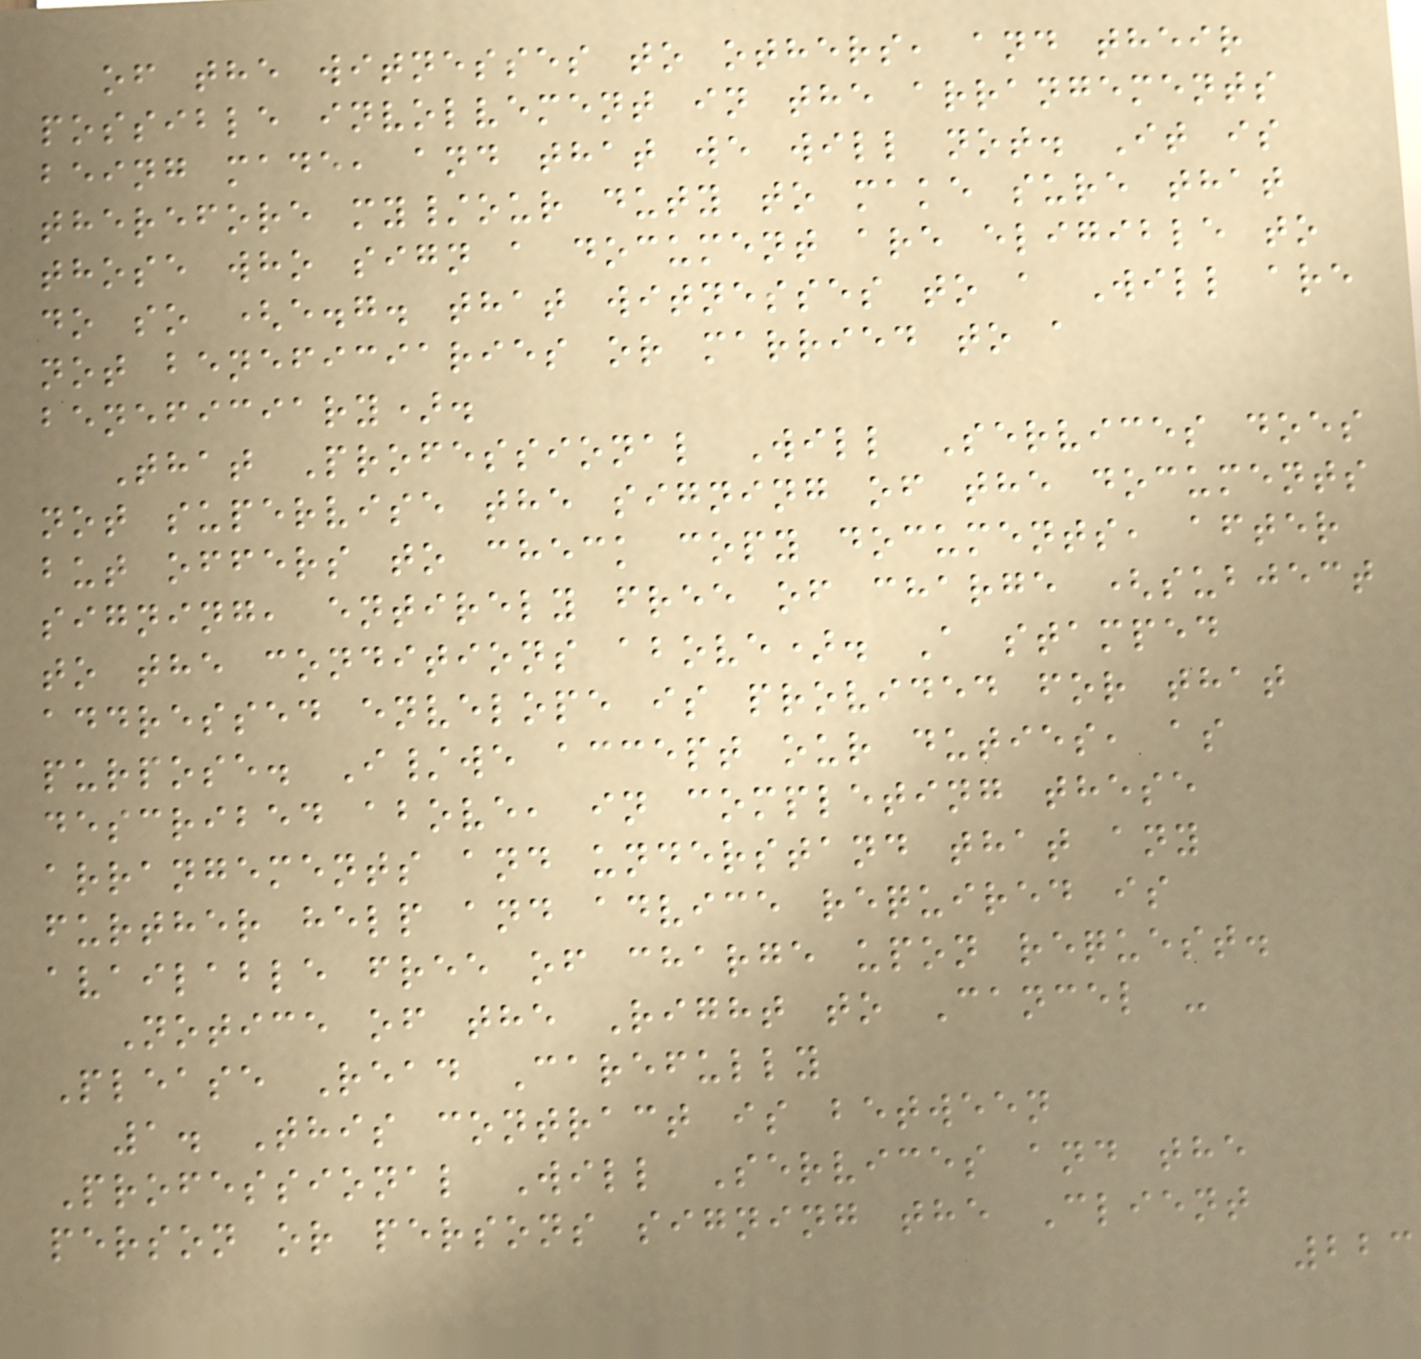of the witnesses to others, and their
possible involvement in the arrangements
being made, and that we will not. It is
therefore my/our duty to make sure that
those who sign a document are eligible to
do so (e.g. that witnesses to a Will are
not beneficiaries or married to a
beneficiary).
That Professional Will Services does
not supervise the signing of the documents
but offers to check copy documents, after
signing, entirely free of charge (subject
to the conditions above). A stamped
addressed envelope is provided for that
purpose. I/we accept our duties, as
described above, in completing these
arrangements and understand that any
further help and advice required is
available free of charge upon request.
Notice of the Right to Cancel -
Please Read Carefully
1. This contract is between
Professional Will Services and the
person or persons signing the Client
223
